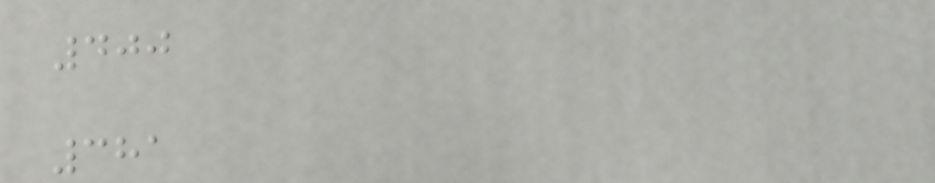400
381
